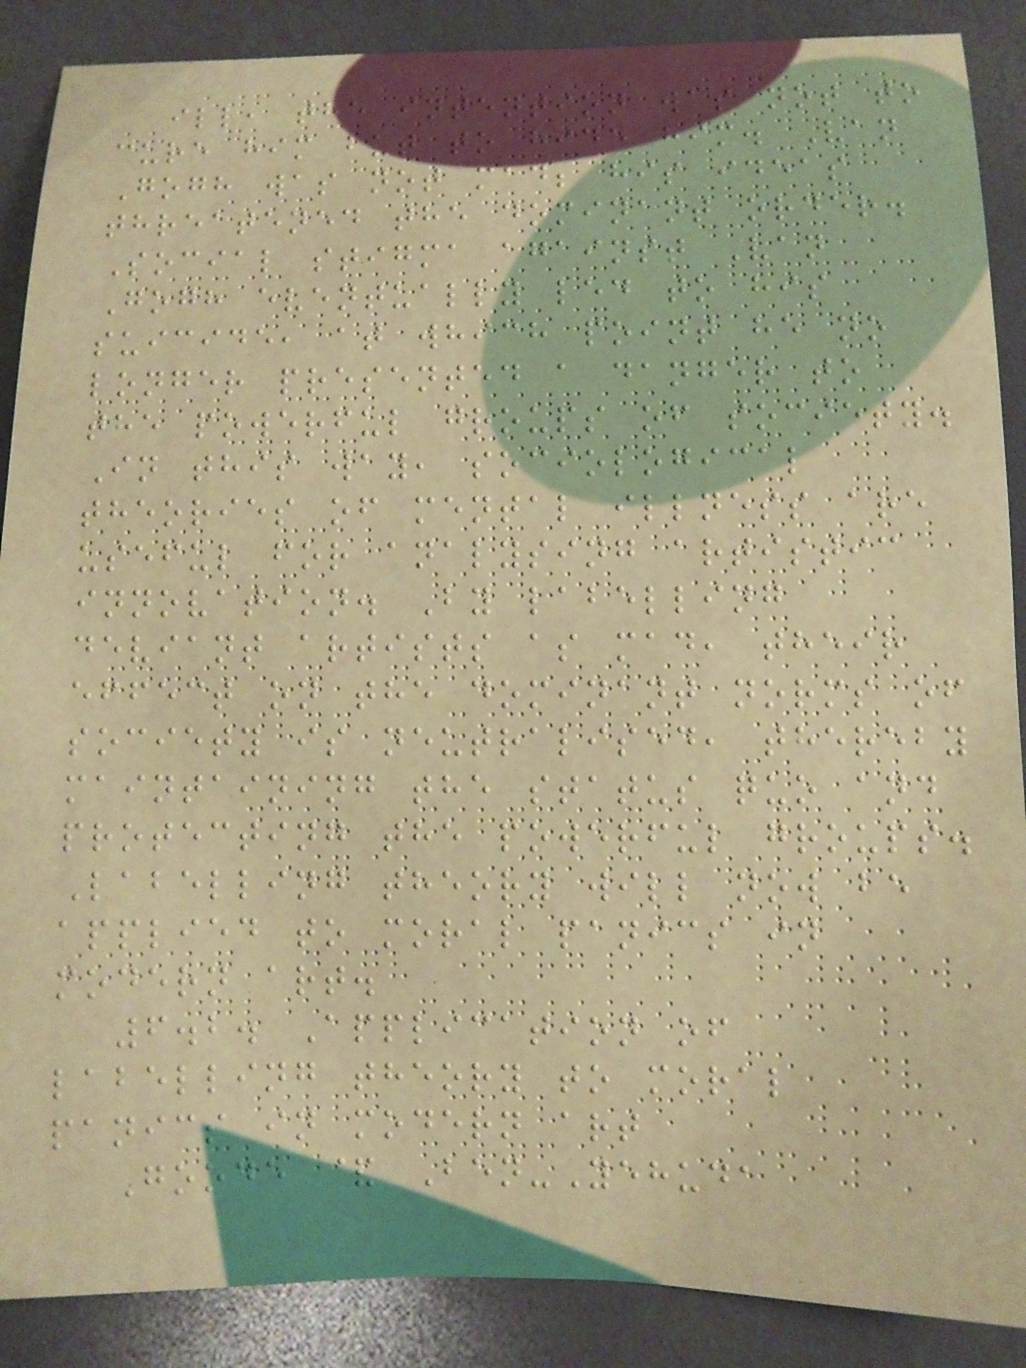ill, the intention was not to
cure him but to hide him. Van
Gogh was not mad; his ideas
threatened the dominant order.
Social stigma against Van
Gogh eventually led to his
suicide, at which point he no
longer presented a danger to
the powerful groups of society.
In this way, sociological
theories of mental illness are
useful for analysing artistic
innovation. By labelling
deviant artists as mad, their
effect on the dominant norms of
society is neutralised, thereby
maintaining the status quo and
protecting the powerful groups.
Labelling theory will now be
applied to moral panics in
modern art.
6.2. Application of
labelling theory to moral
panics in modern art
Goode & Ben-Yehuda
